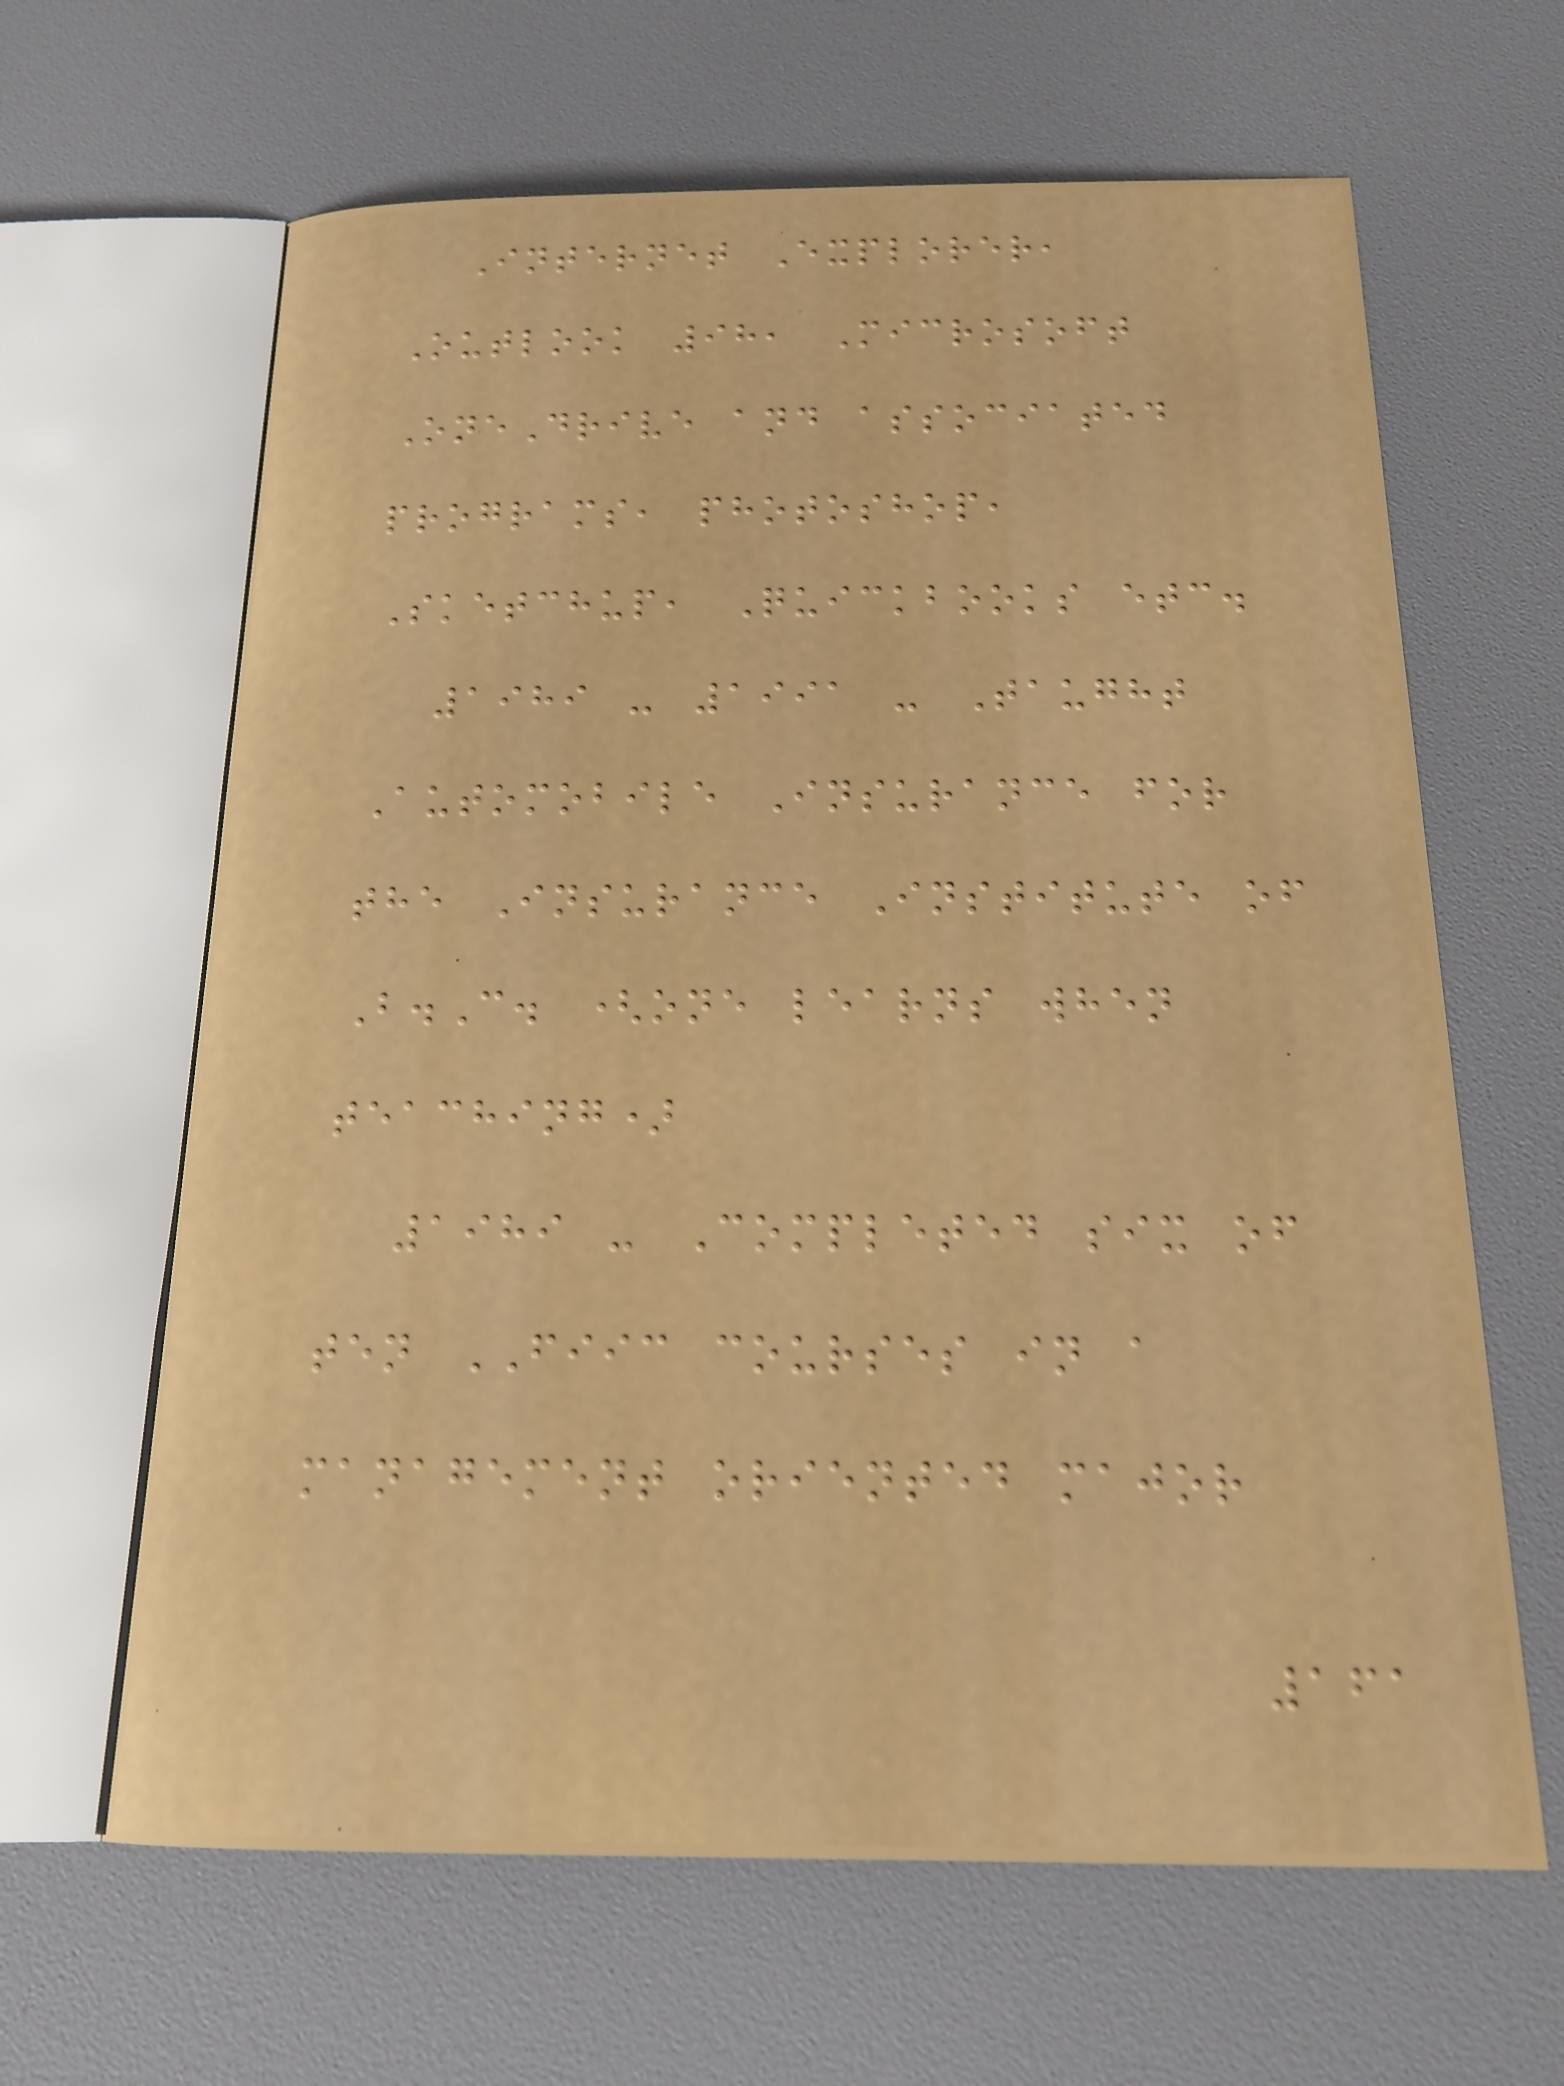Internet Explorer,
Outlook 98, Microsoft
OneDrive and associated
programs, photoshop,
Sketchup, Quickbooks etc.
1989 - 1991 - Taught
Automobile Insurance for
the Insurance Institute of
B.C. (one learns when
teaching)
1989 - Completed six of
ten FIIC courses in a
management oriented major
161
